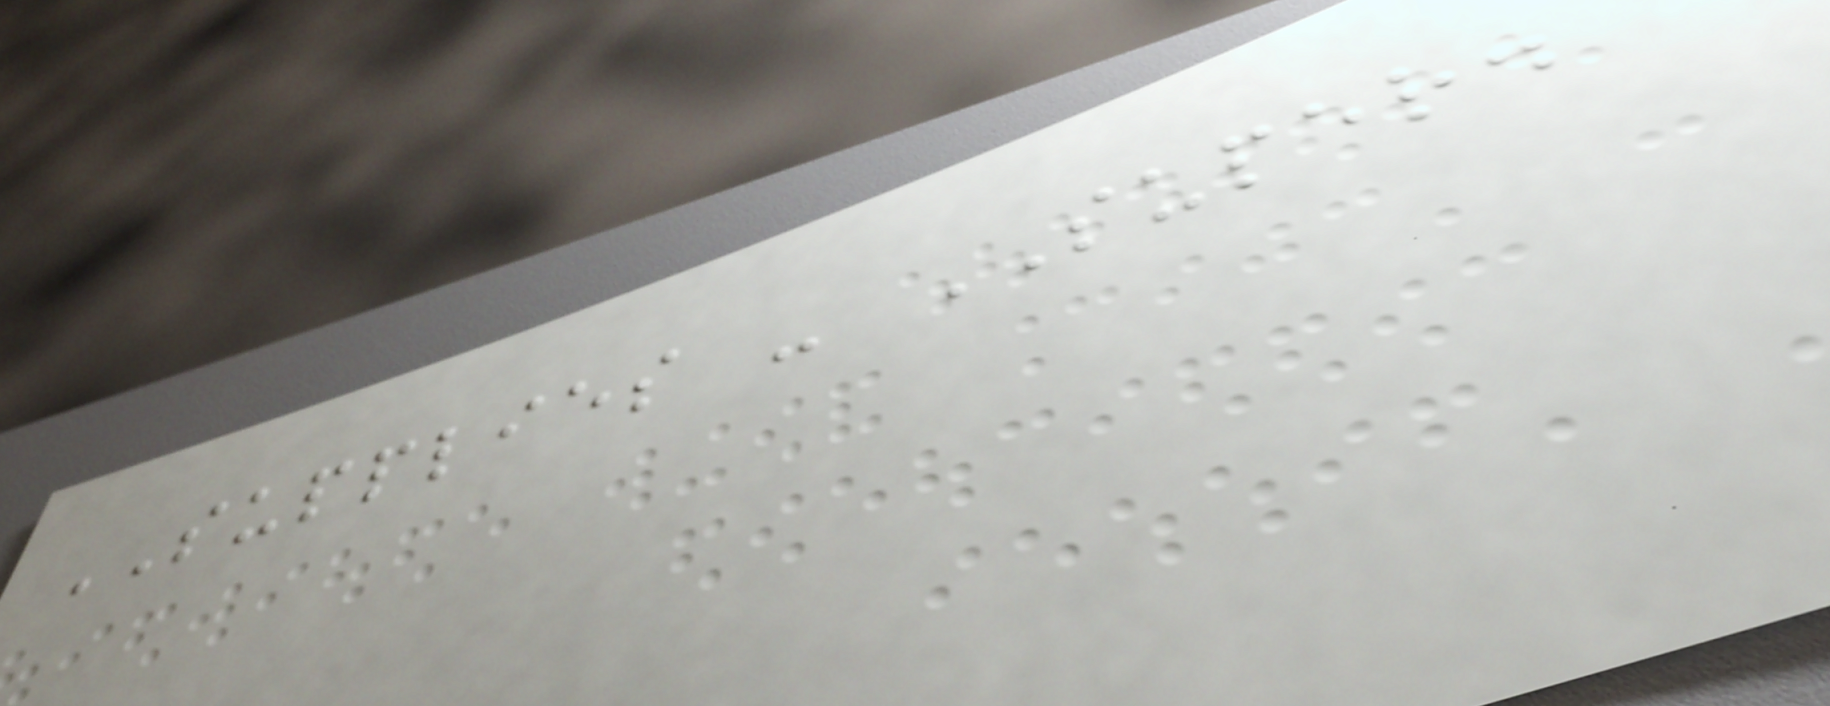SUPPLIES - SUPER.
